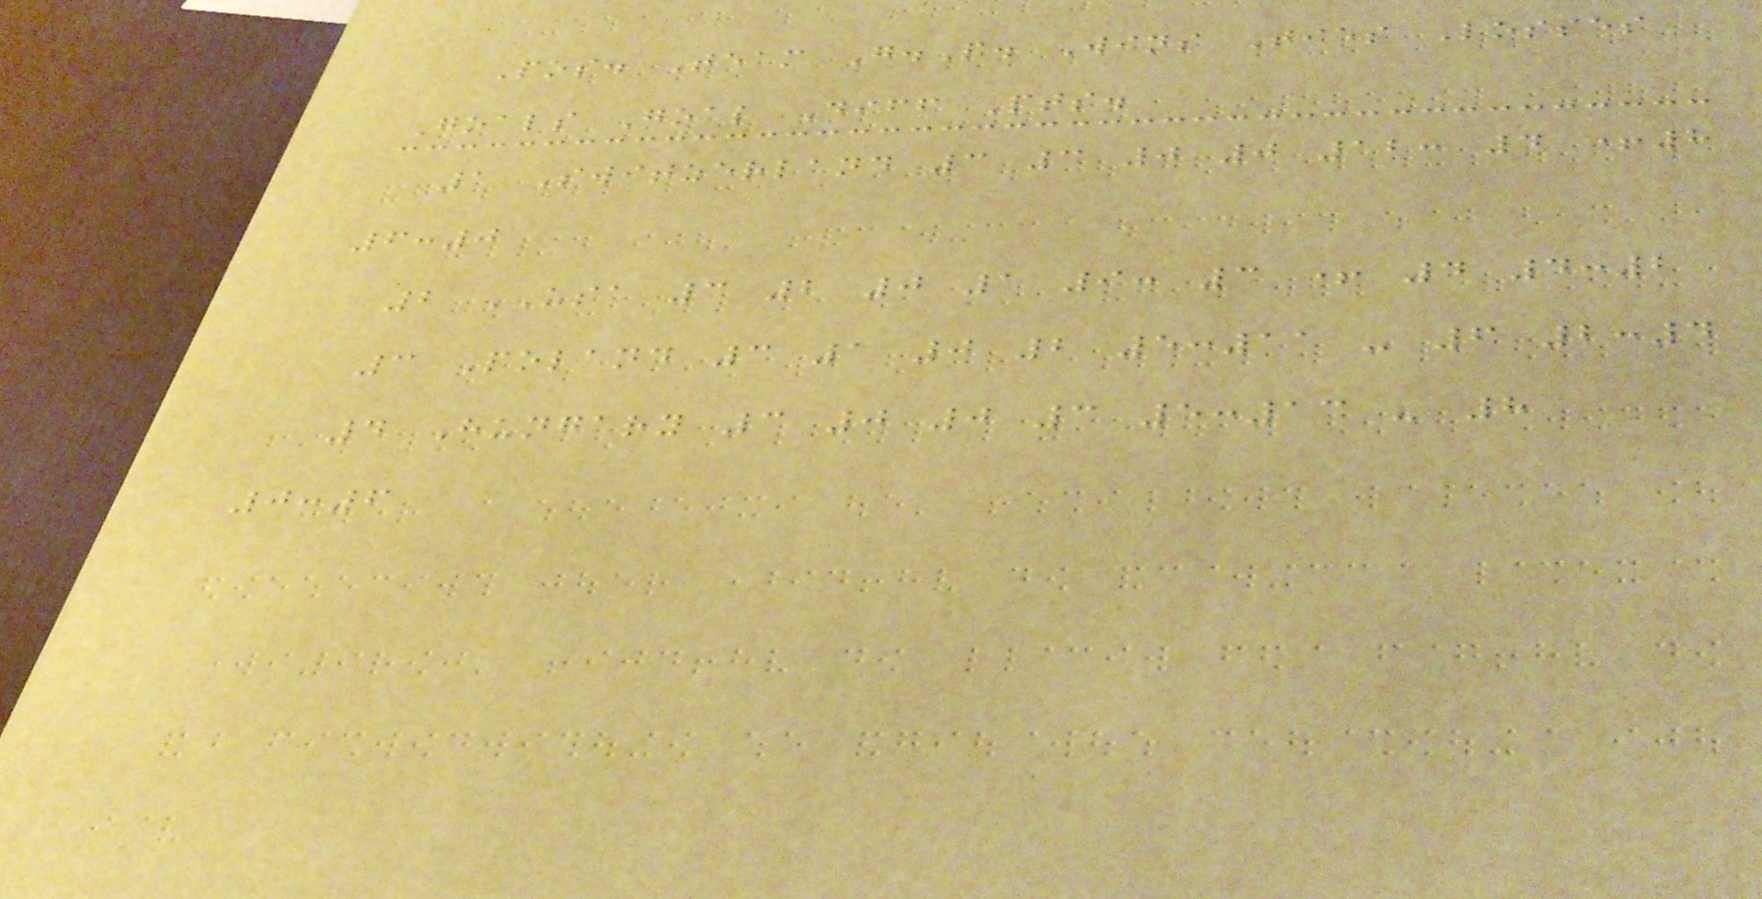Pos. Team G.P. Wins Ties Losses
Goals Goal Diff Pts.
1 Switzerland 3 3 0 0 12: 4 +8
6:0
2 USA 3 2 0 1 9: 3 + 4 4:2
3 Poland 3 1 0 2 5:11 - 6 2:4
4 Hungary 3 0 0 3 5:13 - 8
0:6
